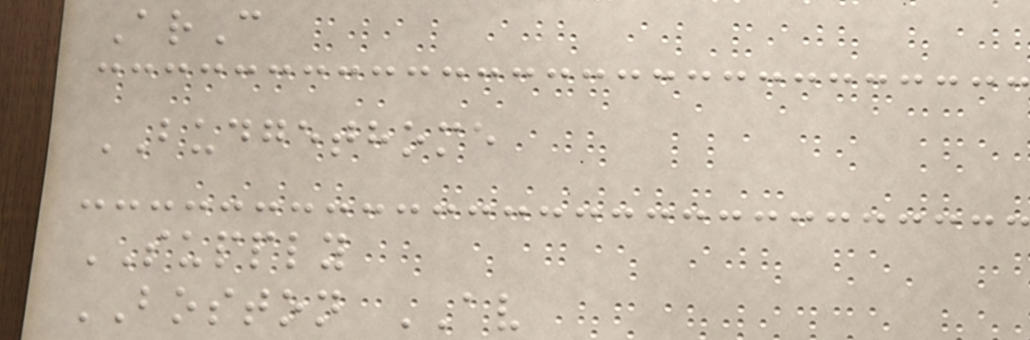ArC
BUDGETHOME
SUPPLY
BOSTON AV
